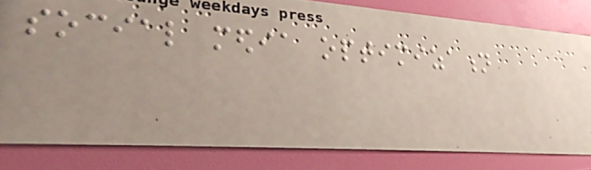social media optimization
